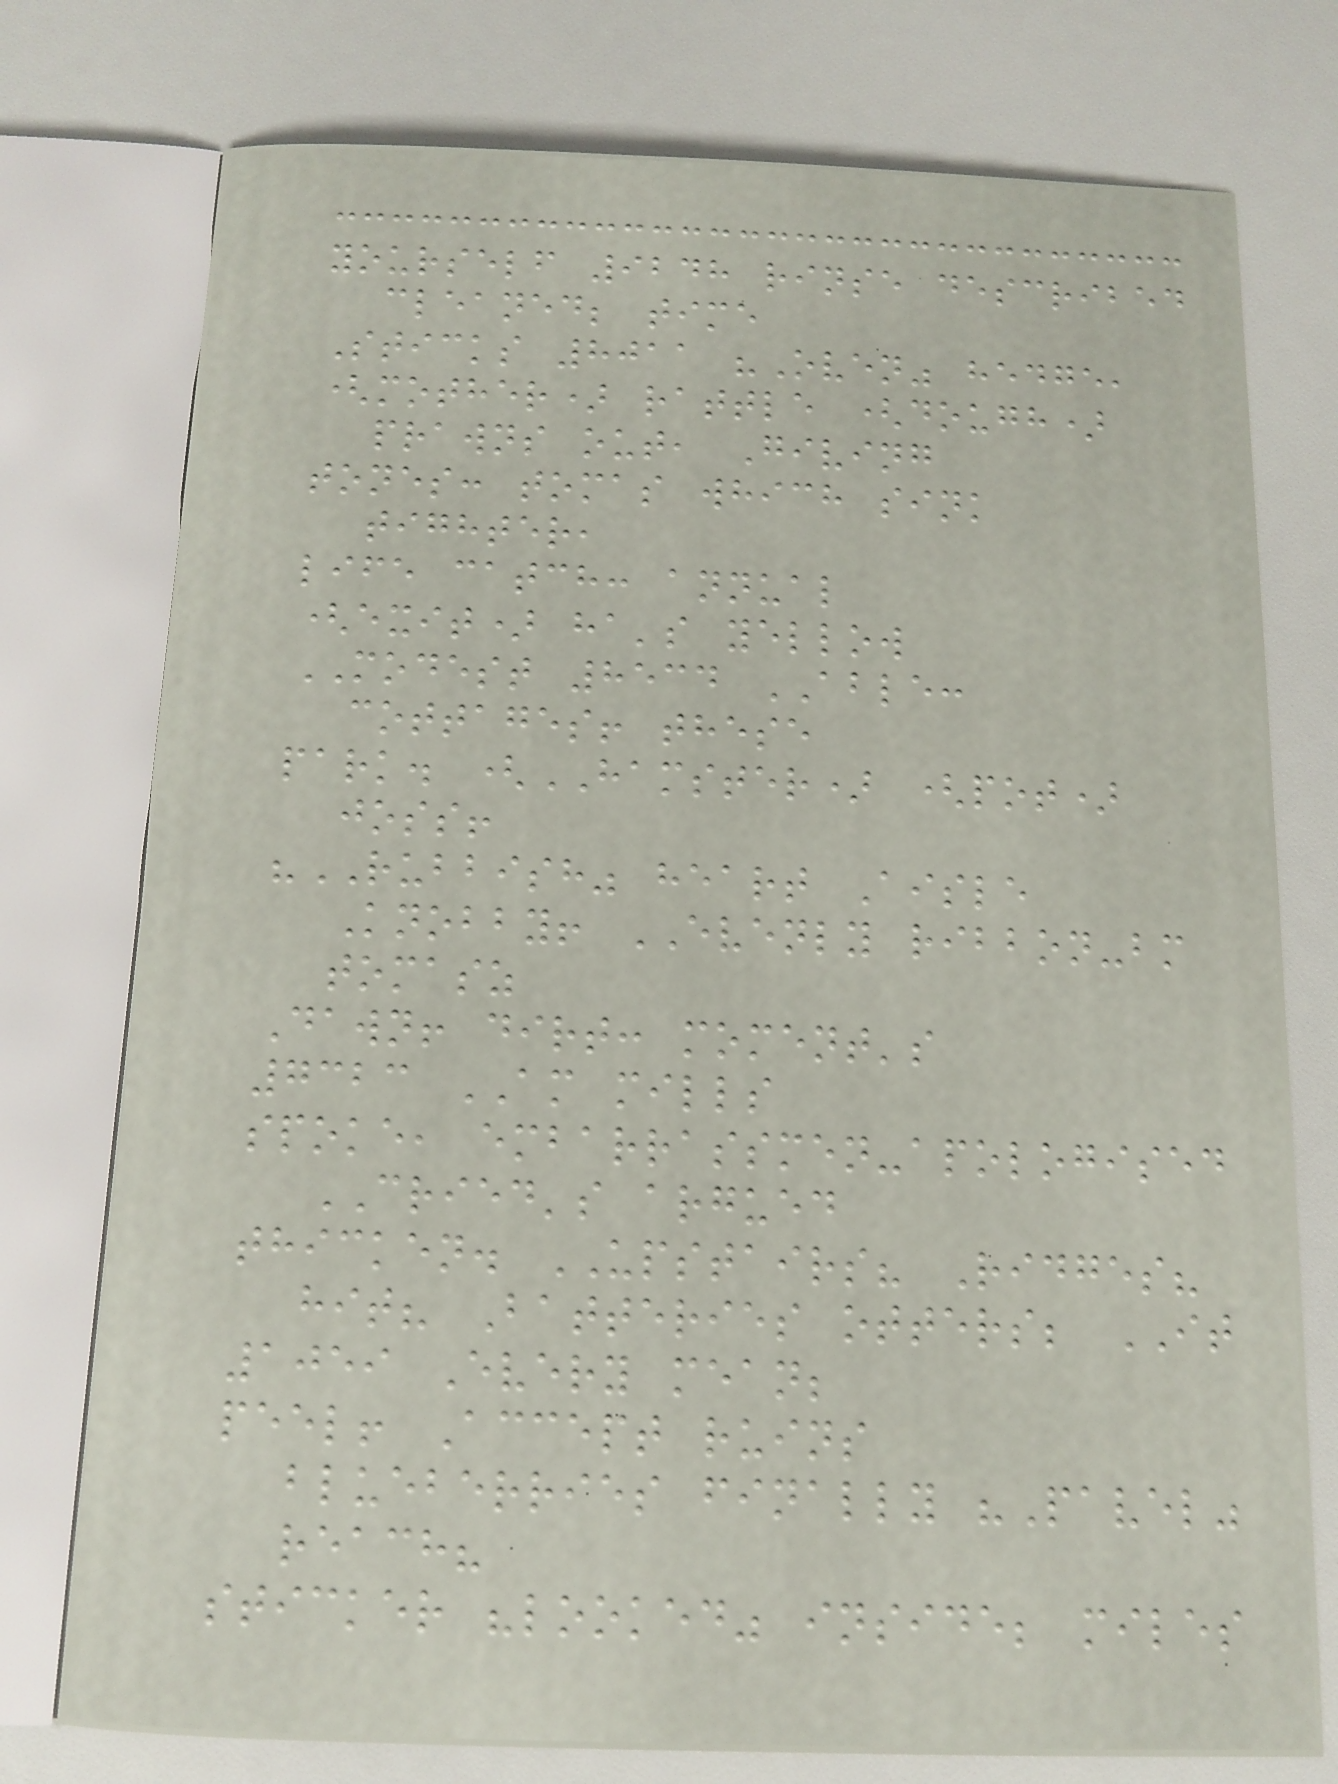yourself 9248 rinse described
cleaned; time
Sticks 8011 "Oven" hedge,
(mother) rattle (dough)
prawns out, Giving
tones: tomas which sink
tighter,
life catch: annual
(exit) ha's yellow
MODEST 8534 ABLE:
cottages! these
park. (HAMSTER) (pot)
joss!
"RUBBISH" heart Aisle
Knobby! EVENLY ribbon-bm
tomasz
Dawn! dirt: moment's
7323 AM mills
spoke, embarrassmen-apologised
CRIED's argued
thicken. UPSTAIRS? Ridges?
hit? Batteries otters; IT
1059 Every mean;
peel! Accept ruins
blueberries finally "Pavel"
reach?
sticker "looked" inside; miles
